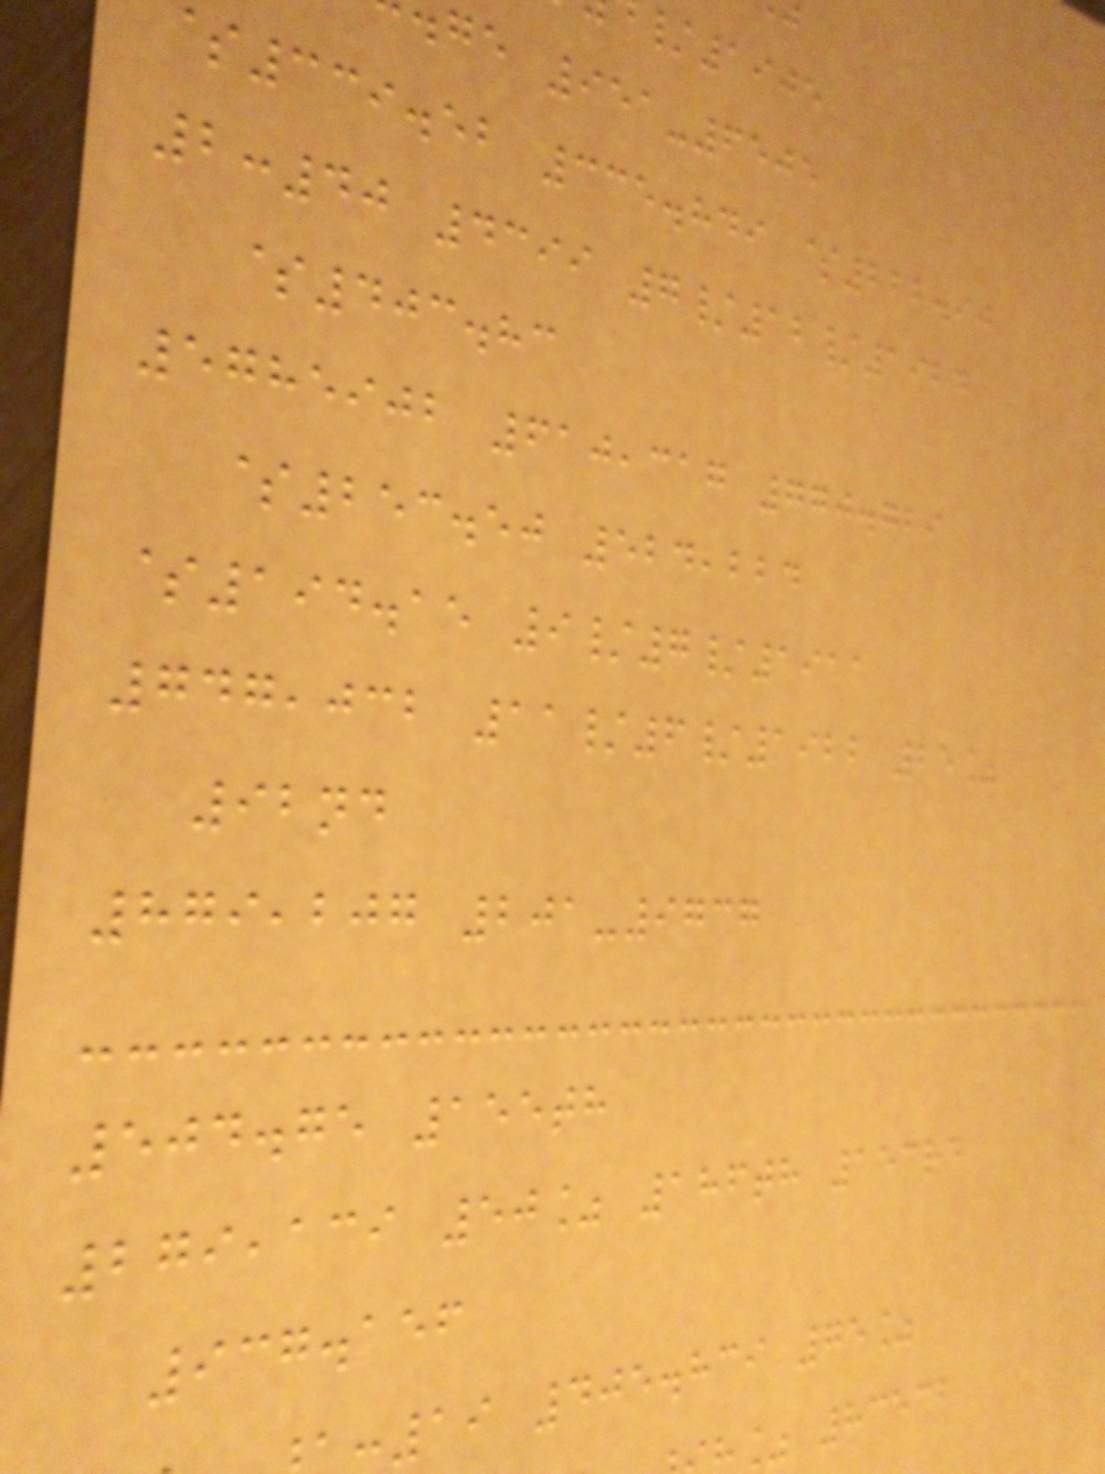/1905
ge 951-6505
$339.52 335.849 $222.90
2:40 4399 7/12/1924
$403.83
5785902 610,317 770.729
$253.50 524,224
$194.15 9/7/1911
747,032 11/6/1922 25%
92nd
879,207 201-9737
504.75 155th
279,139 50% 186th 153rd
937.156
19 405.839 75%
% 83532
